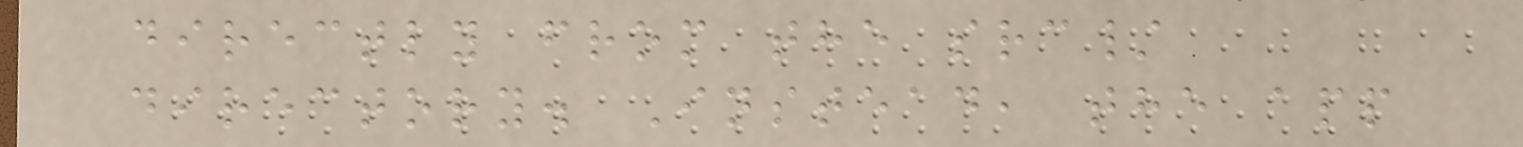directly from the src/
directory. Instead, the app
